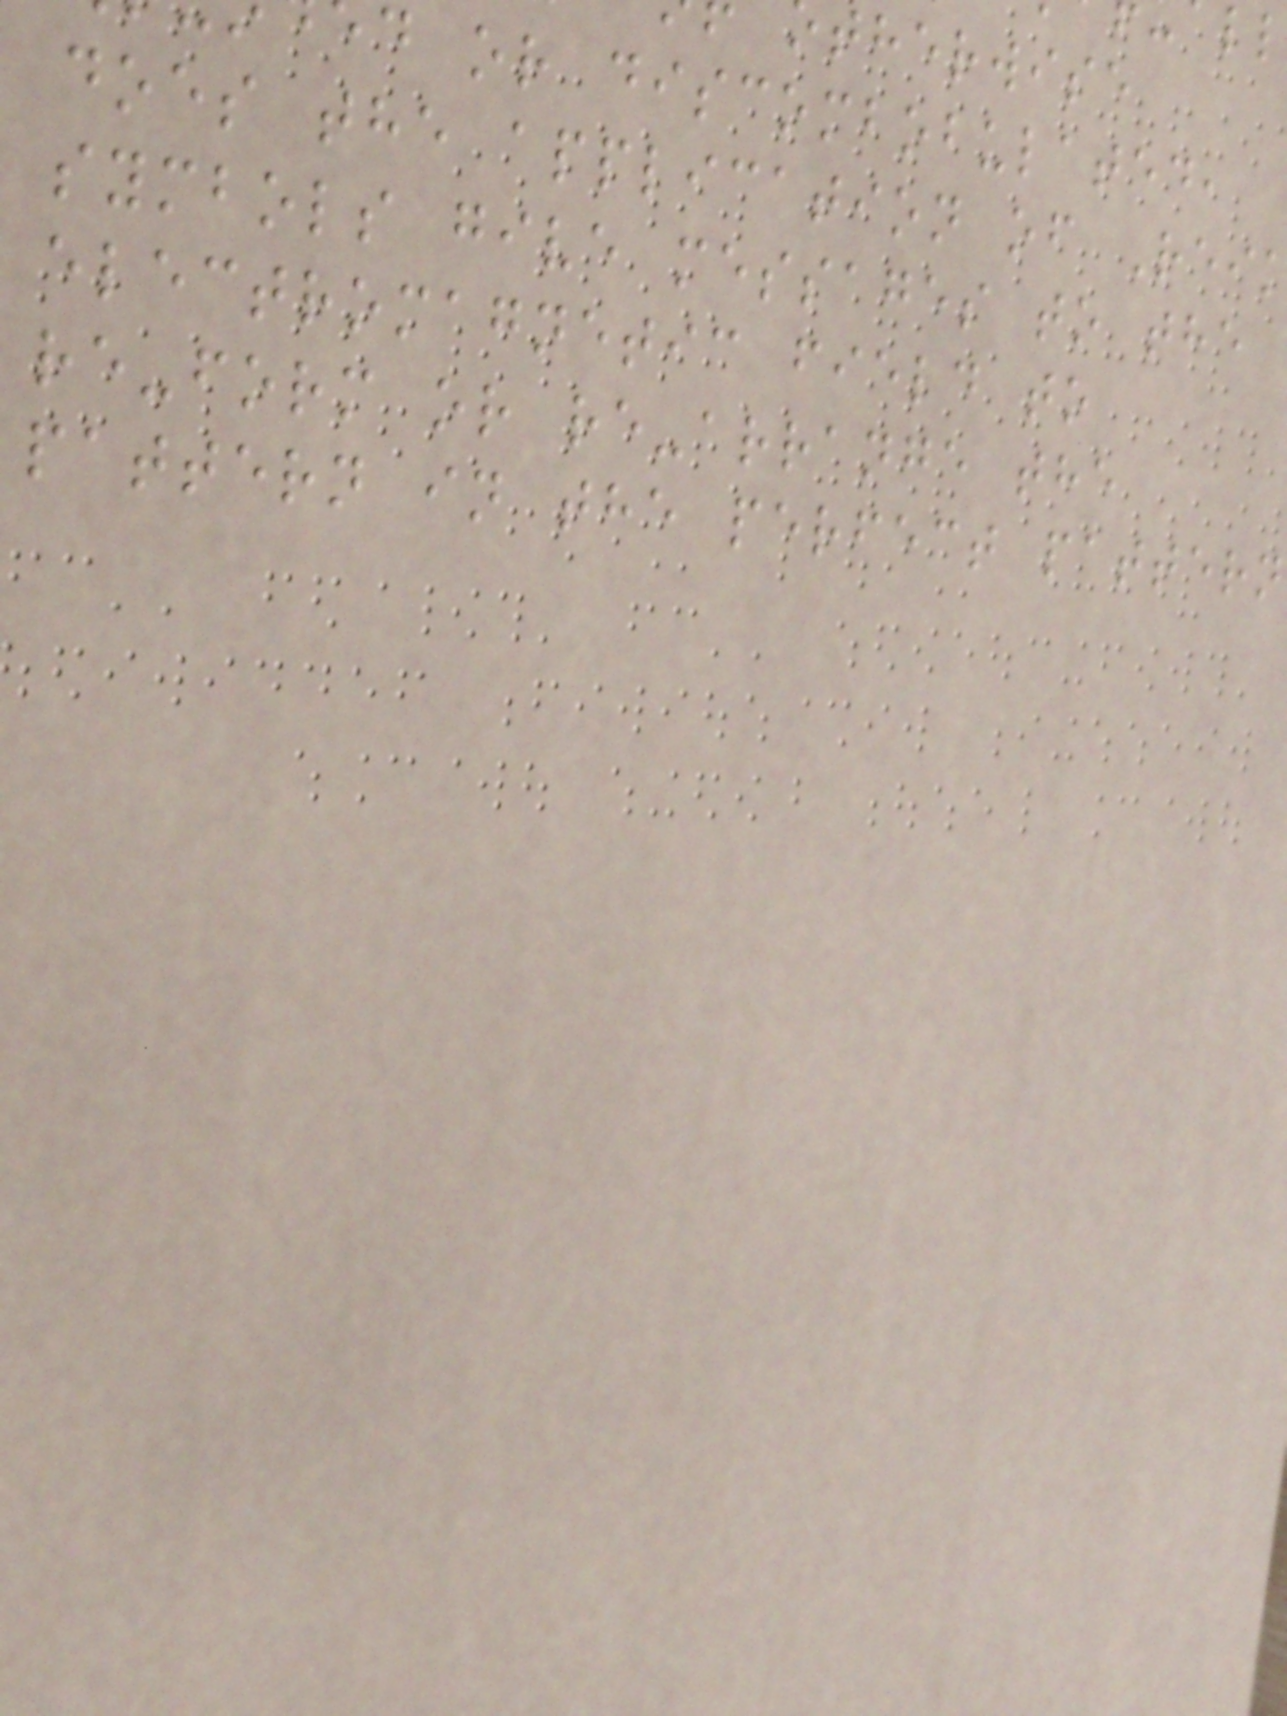therwise
d or discombobulated,
does the application of Rei
symbols give messages to the
electromagnetic field to
re-form or re-arrange the
pattern in the perfect pattern
